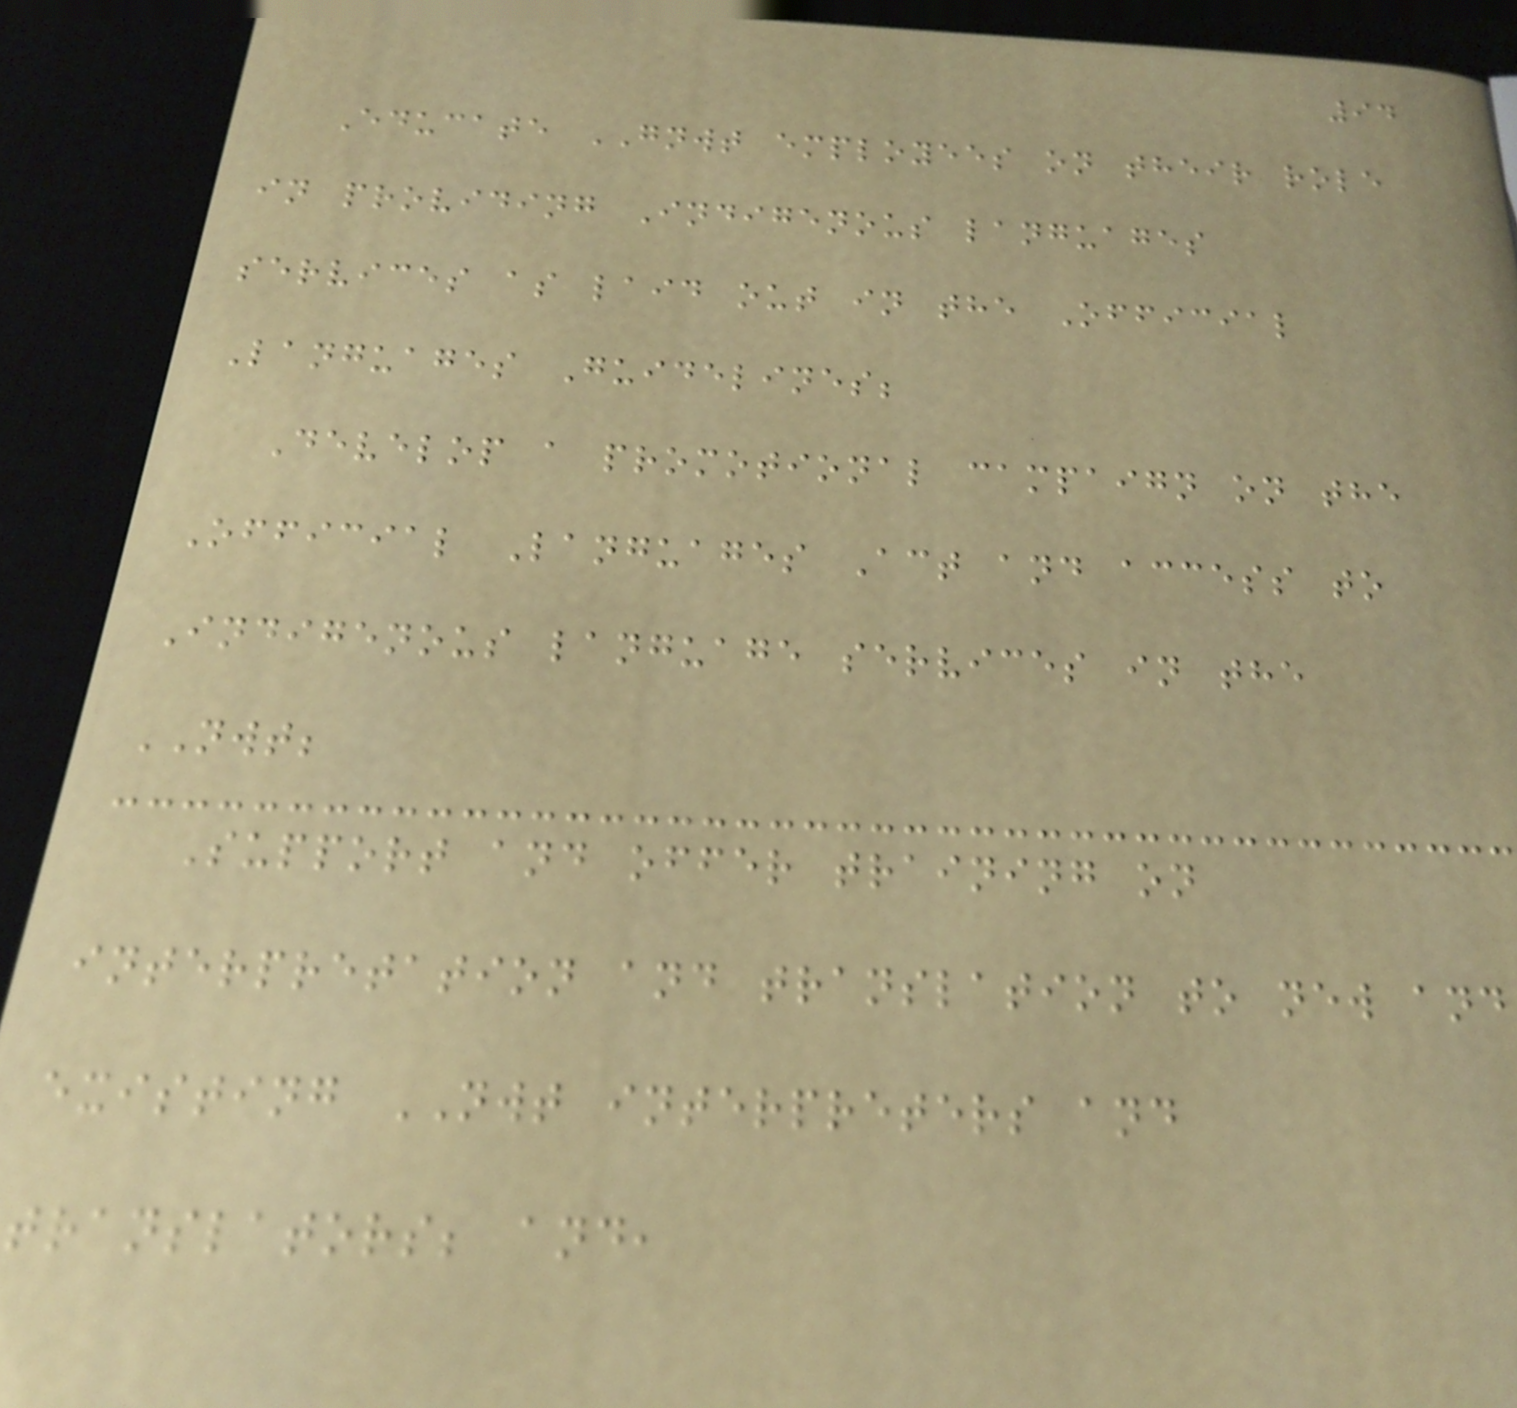94
Educate GNWT employees on their role
in providing Indigenous languages
services as laid out in the Official
Languages Guidelines;
Develop a promotional campaign on the
Official Languages Act and access to
Indigenous language services in the
NWT;
Support and offer training on
interpretation and translation to new and
existing NWT interpreters and
translators; and,
